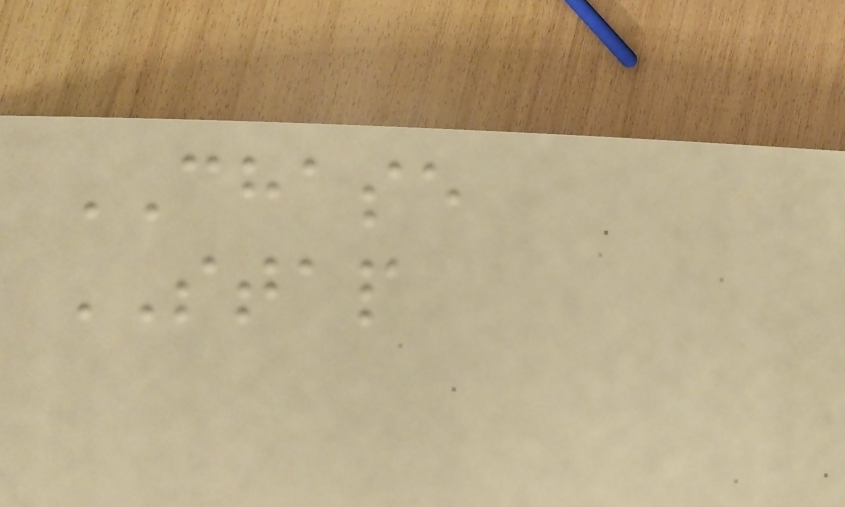CHASE
STAP
